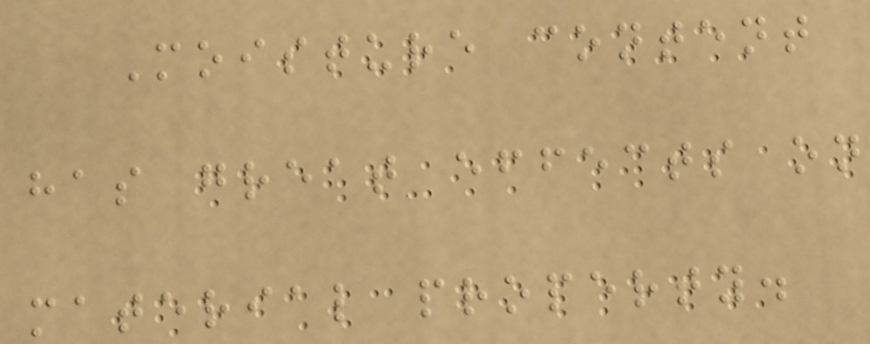Moisture content
has great effects on
material property.
